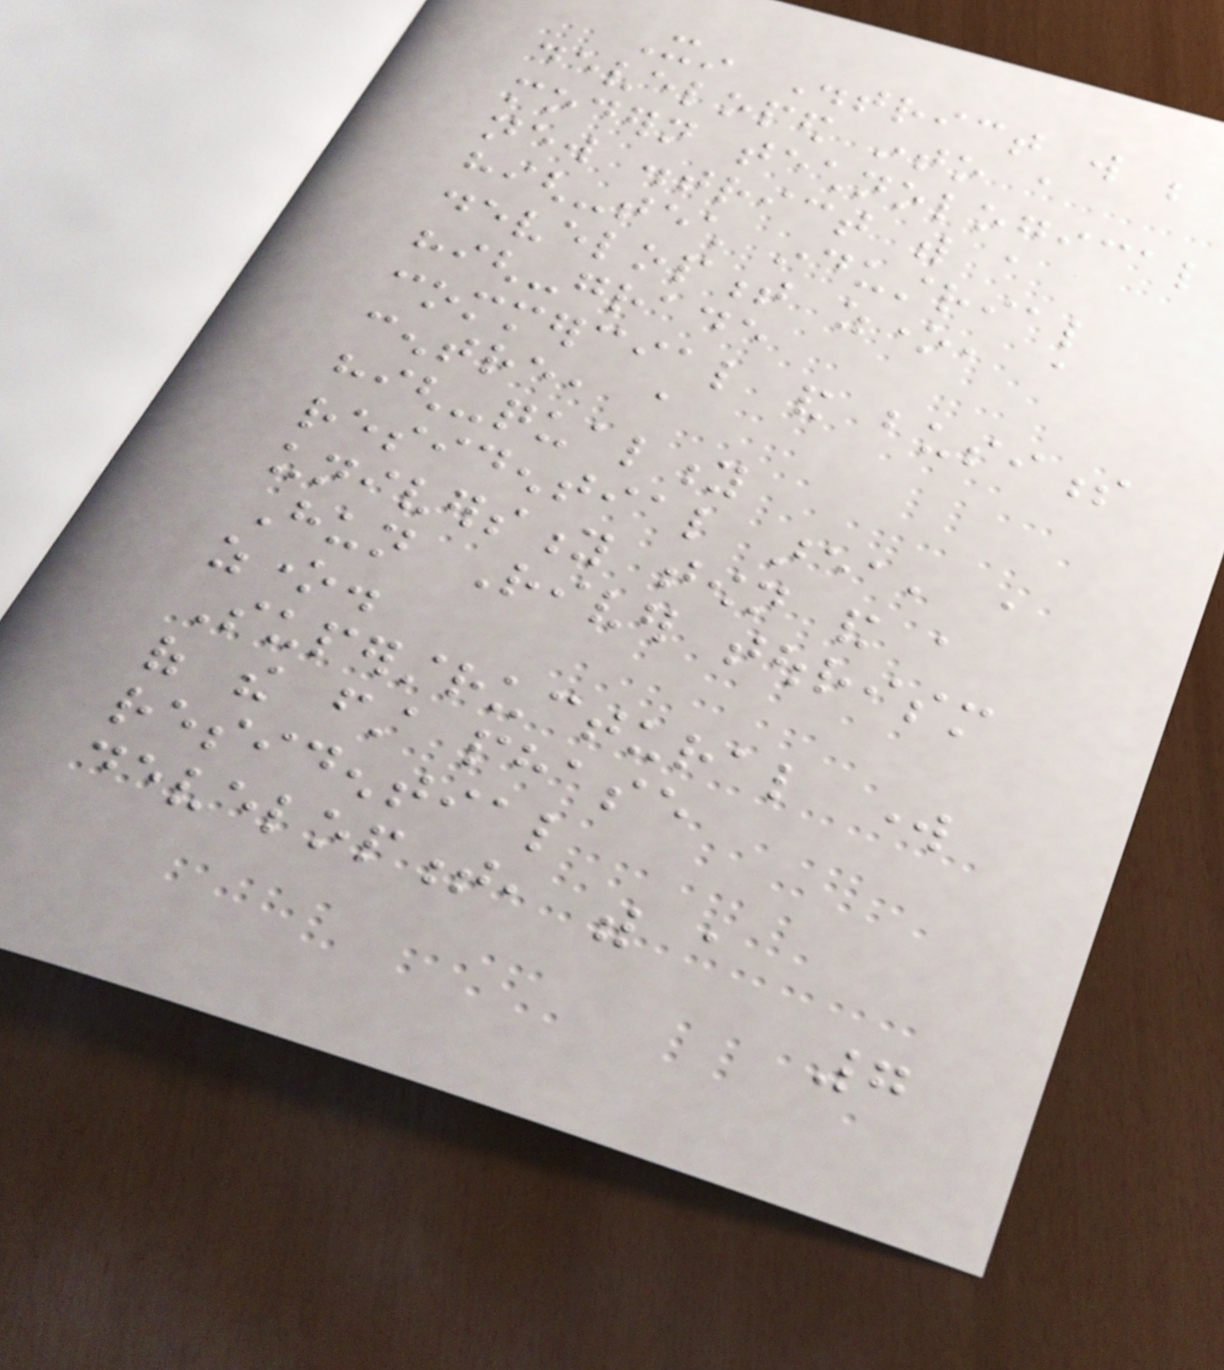Xin District will be
developed into a
modern technological
new district with a
high-tech industrial
development zone, a
high-grade
commercial and business
centre, a
high-quality
residential area, a
university town and a
Hun River tourism
zone.
Superstructural work
of the first phase
residential
development, with a
7
